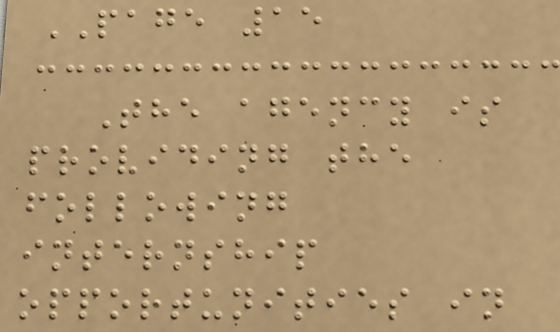PAGE 15
The agency is
providing the
following
internship
opportunities in
